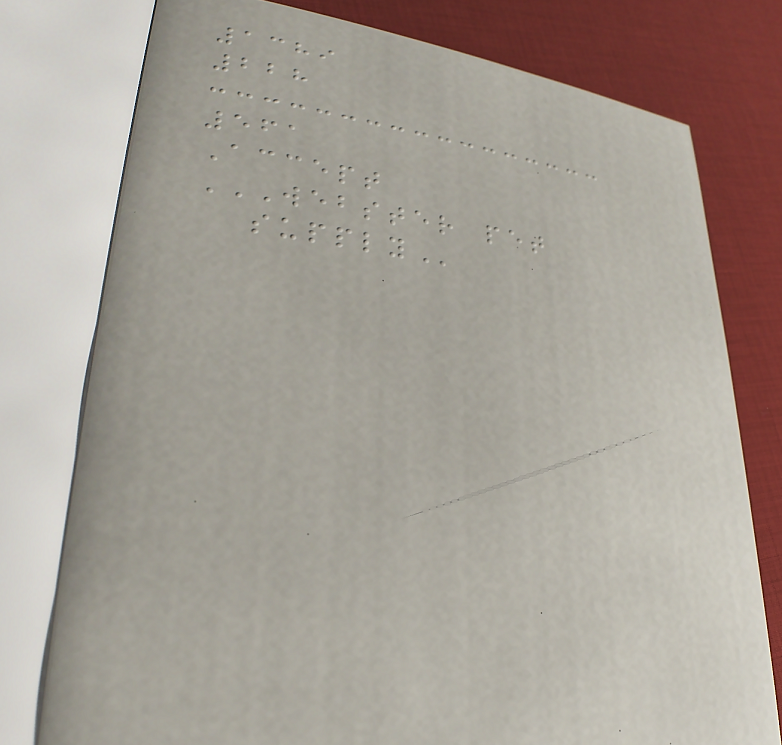1389
228
561
Accept
WEBSTER PET
SUPPLY
